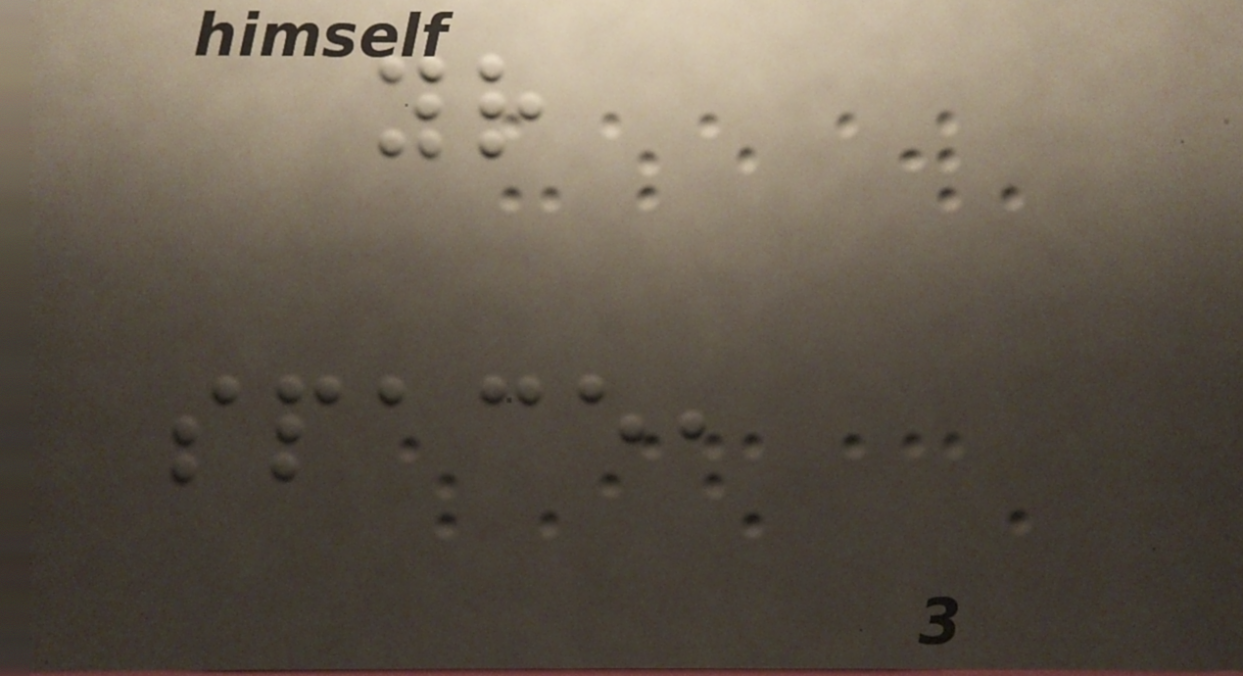your
space,
